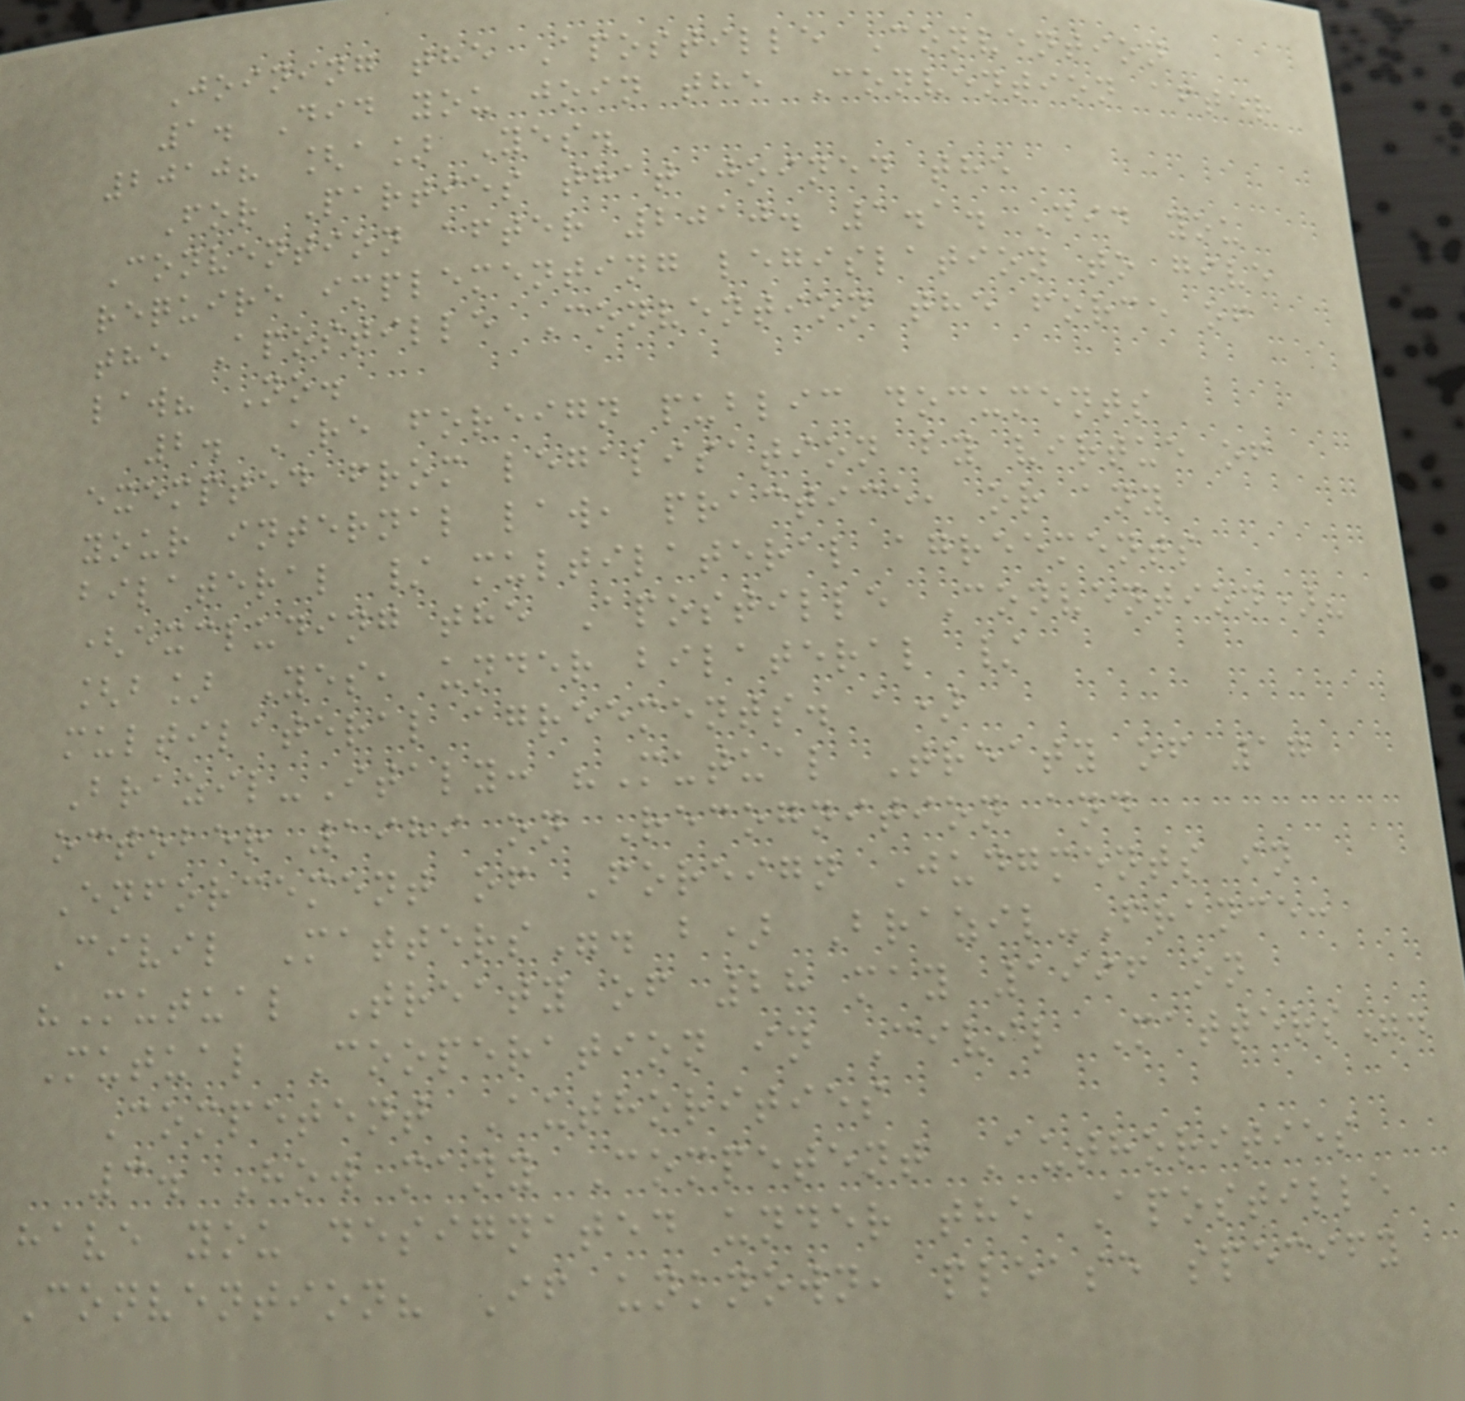Joining the Apostille Convention
1. Did you join the Convention after
2010? [a] Yes.
For Parties that joined the
Convention after 2010. 1.1. Did you
require implementing legislation to give
the Apostille Convention the force of
law? No.
2. Are foreign public documents
exempted from legalisation by virtue of
your internal law, practice, or any
bilateral / multilateral agreements
(excluding the Apostille Convention)?
[b] Yes, under bilateral /
multilateral agreements. a)
Brazil-Italy: "Mutual Treaty of 17
october 1989 on Recognition and
Enforcement of Foreign Judgments in
Civil Matters". b) Brazil-France:
"Mutual Treaty of 28 may 1996 on
Mutual Cooperation in Civil Matters".
Competent Authorities
3. How many Competent Authorities
have you designated under the Apostille
Convention? If unknown, please specify
